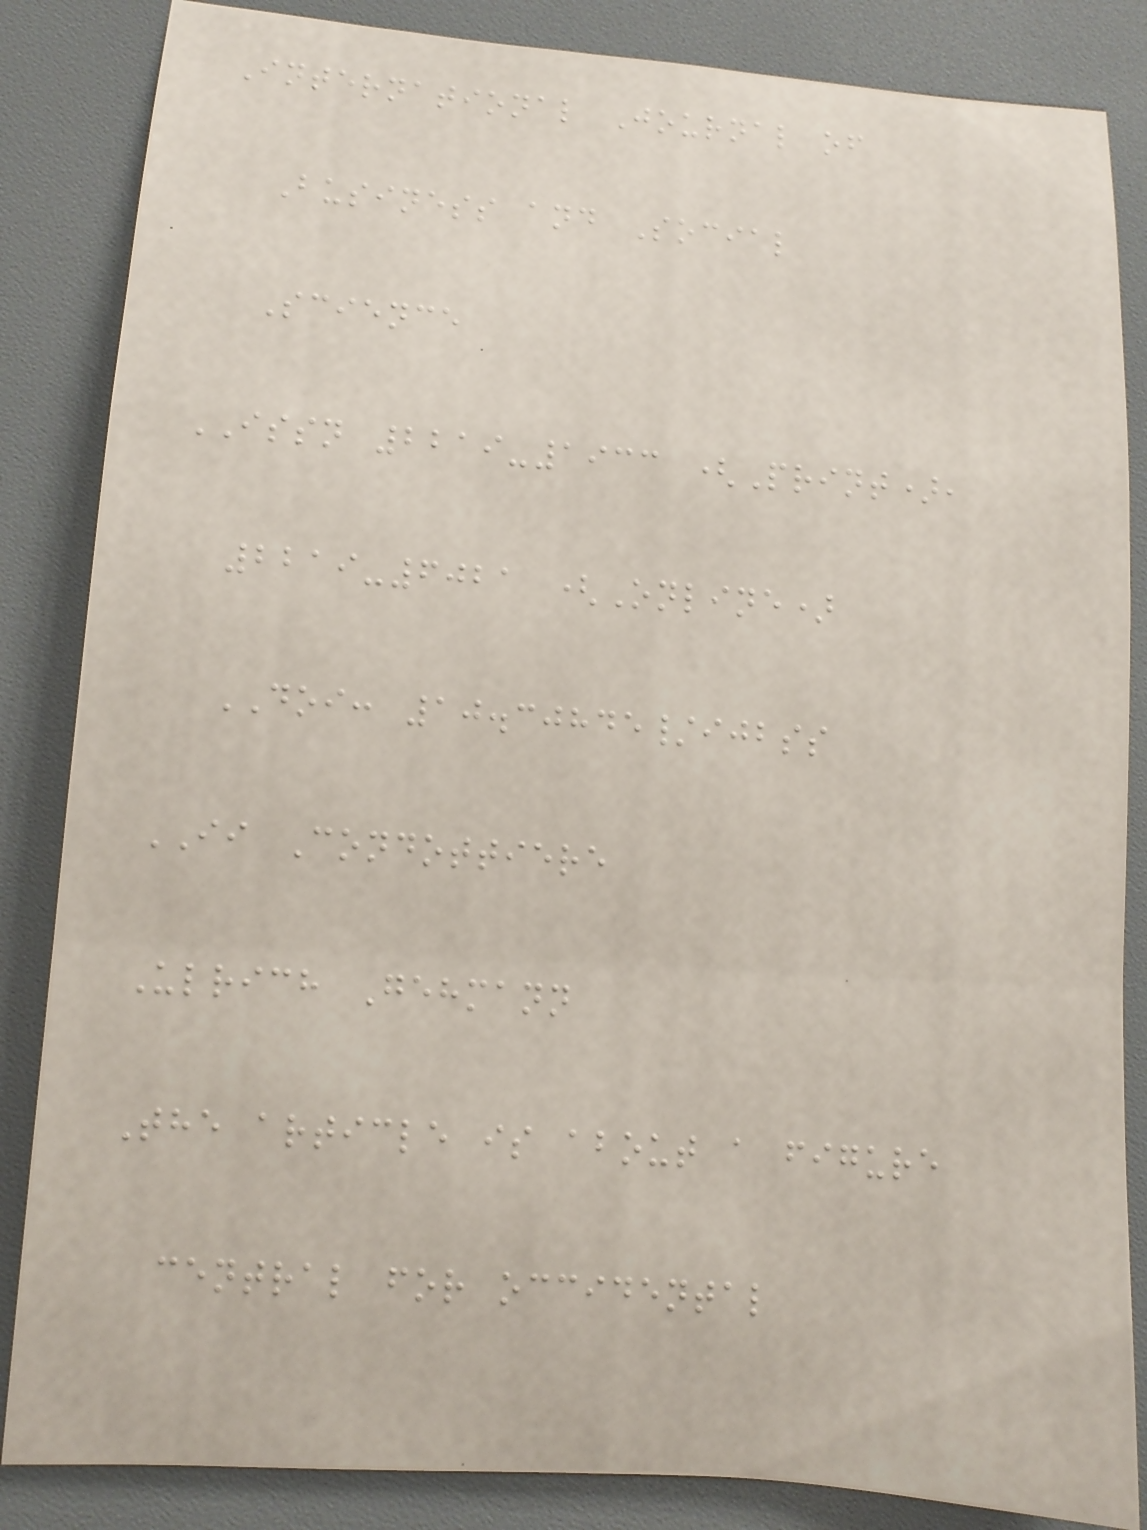International Journal of
Business and Social
Science
ISSN 2219-1933 (Print),
2219-6021 (Online)
DOI: 10.30845/ijbss
II Condottiere
Ulrich Gehmann
The article is about a figure
central for occidental
